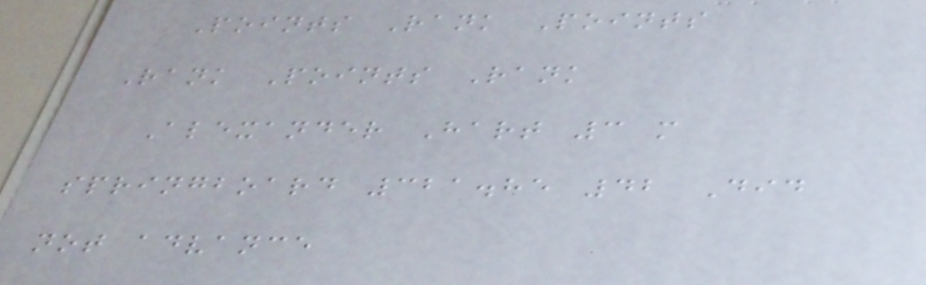Points Rank Points
Rank Points Rank
Alexander Hart 3 m
springboard 321.85 42 Did
not advance
